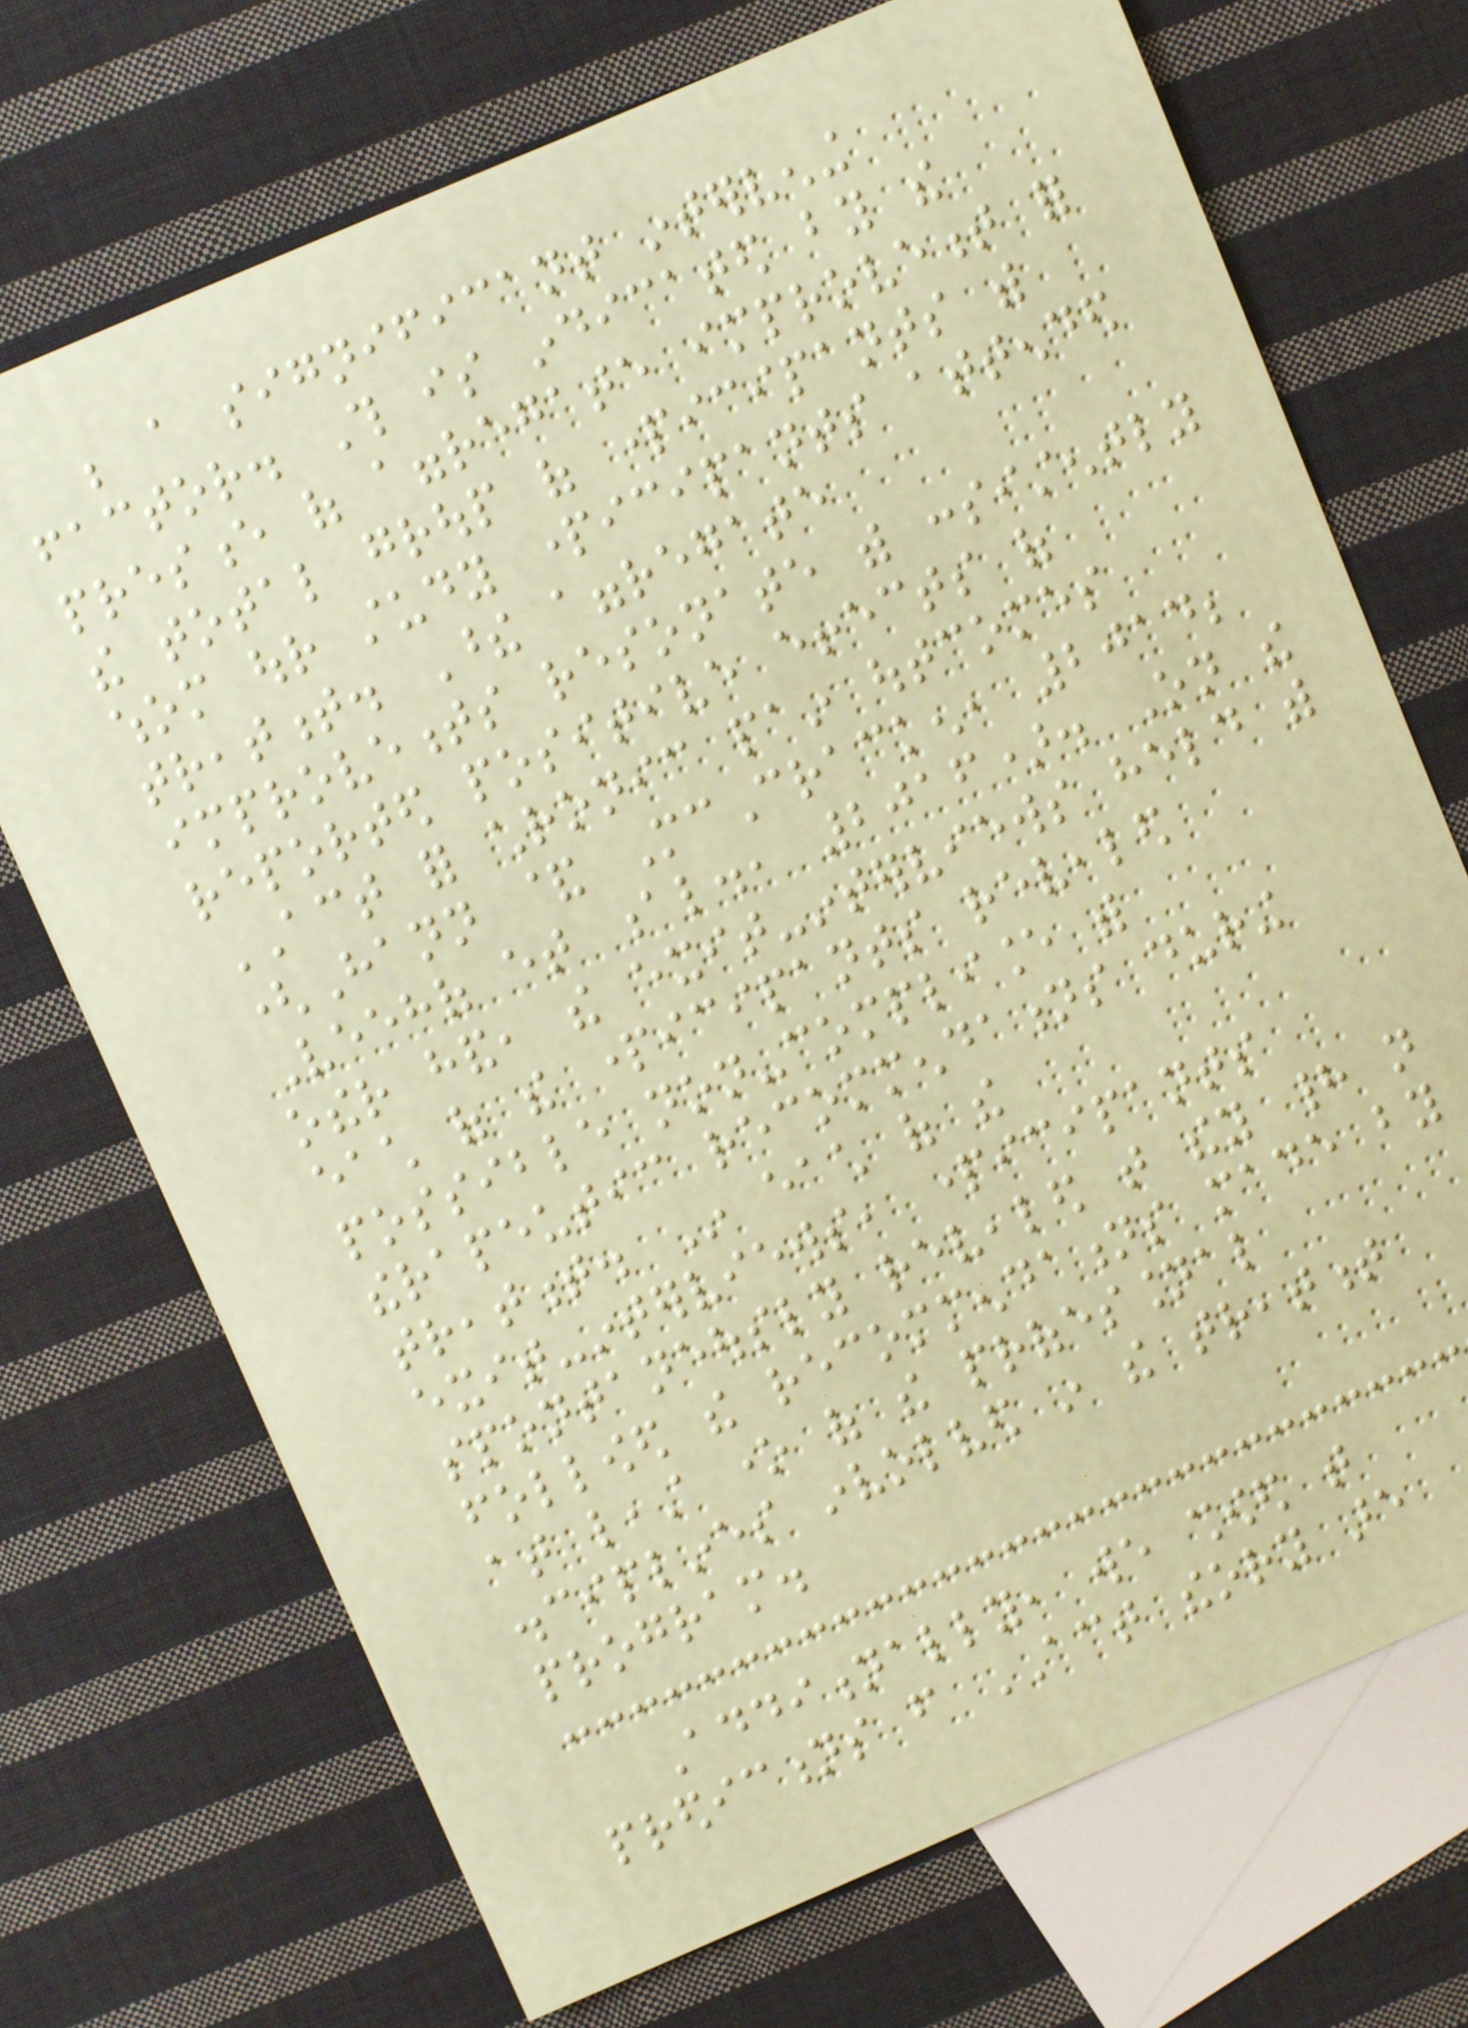be a significant intervening
factor. This is indicated by the
presence of aggregate improvement for
the total group of participants with
whom our study participants attended
treatment. These aggregate
improvements resonate with consistently
reported positive effects of
ACT for chronic pain outcomes
(Hann & McCracken, 2014;
Veehof et al., 2016). On the
other hand, the exit-interviews held with
each of the participants revealed
possible non-compliance with
therapeutic recommendations during
treatment. In each of the
exit-interviews, participants
spontaneously revealed that they had not
followed the recommendations made by
at least one of the professional
disciplines involved in the treatment
program.
Additionally, we showed that
predictions from ACT theory are
